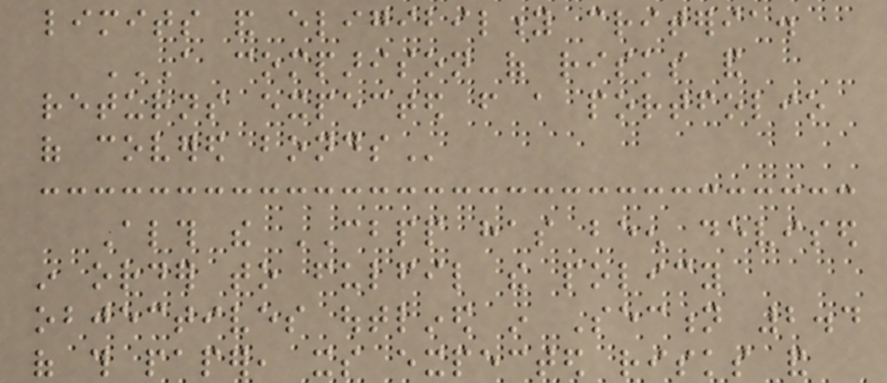limits and eligibility criteria.
A COMPARISON OF RISKS AND
RETURNS EXPECTED FROM A PORTFOLIO
OF COVERED BONDS
Although the CBPP has been devised
in order to fulfil the policy
objectives outlined in Section 2.4
of this paper, its expected risks and
